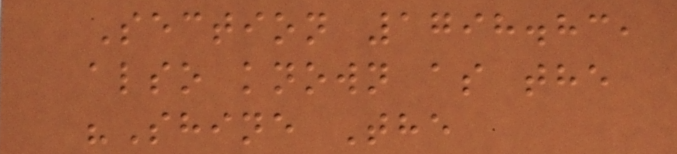Section 1798.83,
also known as the
"Shine The
